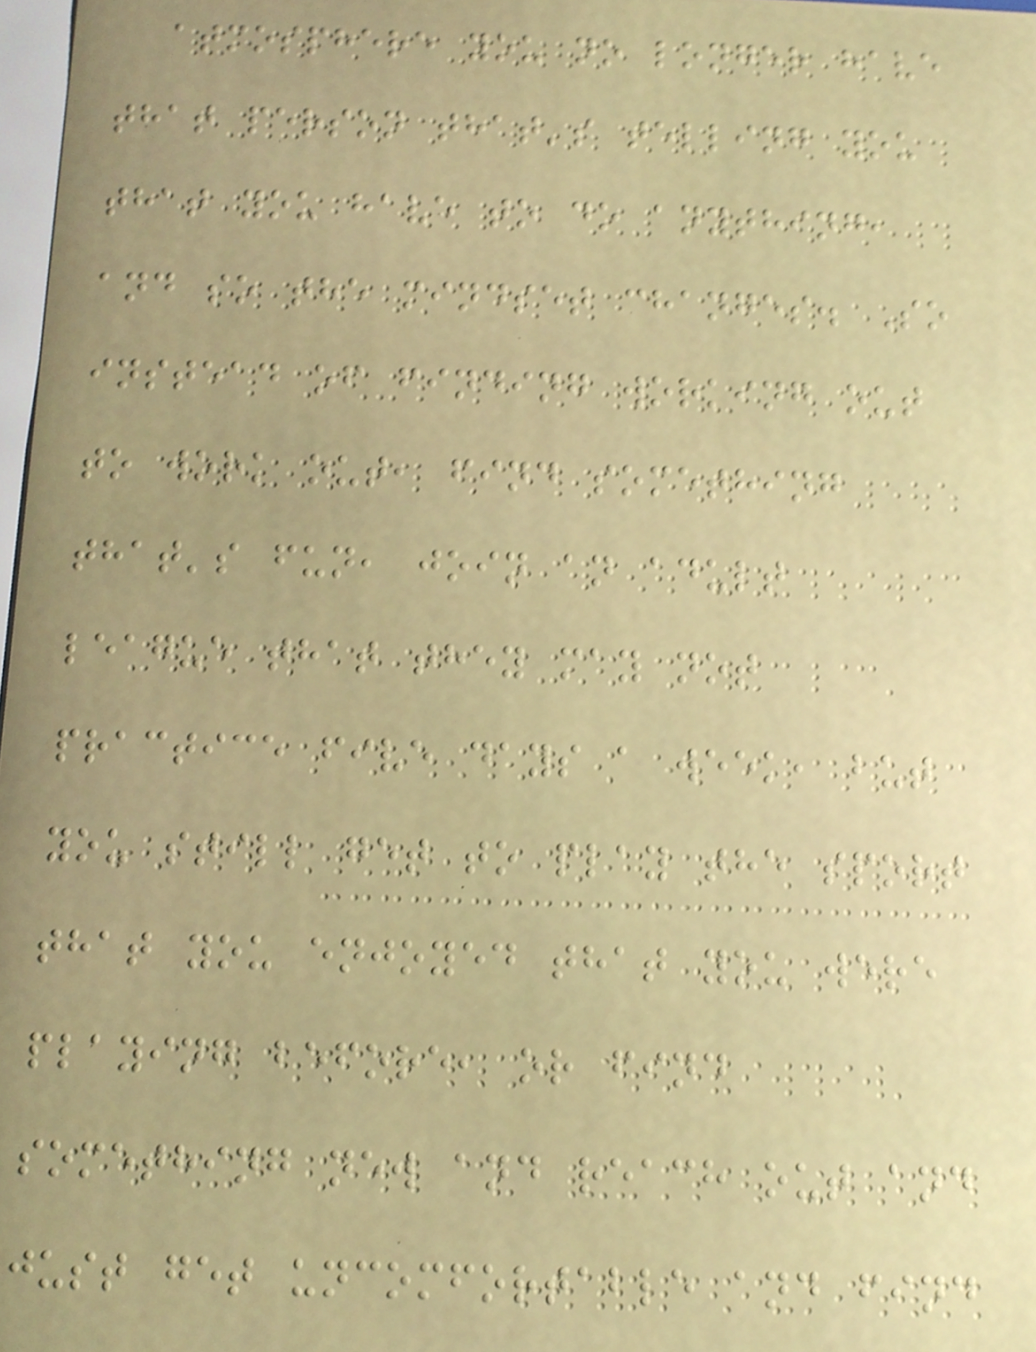atmosphere you no longer have
that person that's telling you
that you have to do anything,
and so the mindset changes. So
instead of finding working out
to work out, find something
that's fun, join an adult
league that they may not
practice five days a week, but
you still get to play the sport
that you enjoyed that you were
playing before, or find
something new and reach out and
just get uncomfortable and find
